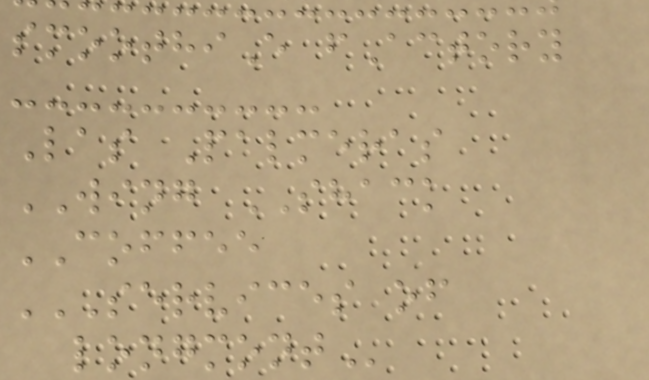smoothiE fActory
Las Palmeras
WING SHACK
COFFEE
SERVICES OF
LONGMONT
